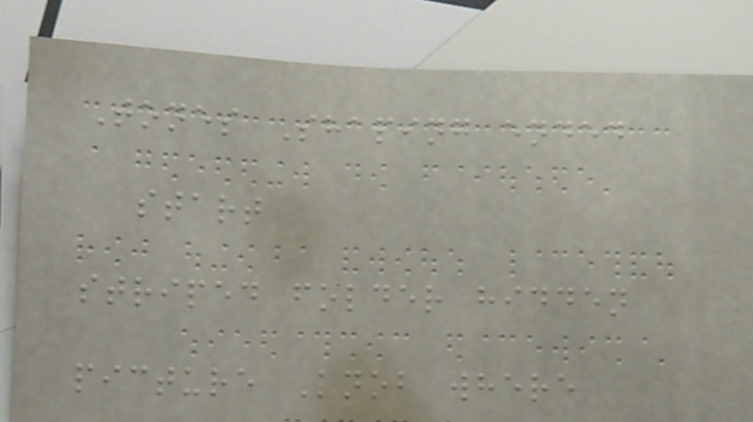Tones Shaping ended
start
striped folder hidden
picture Knob where
